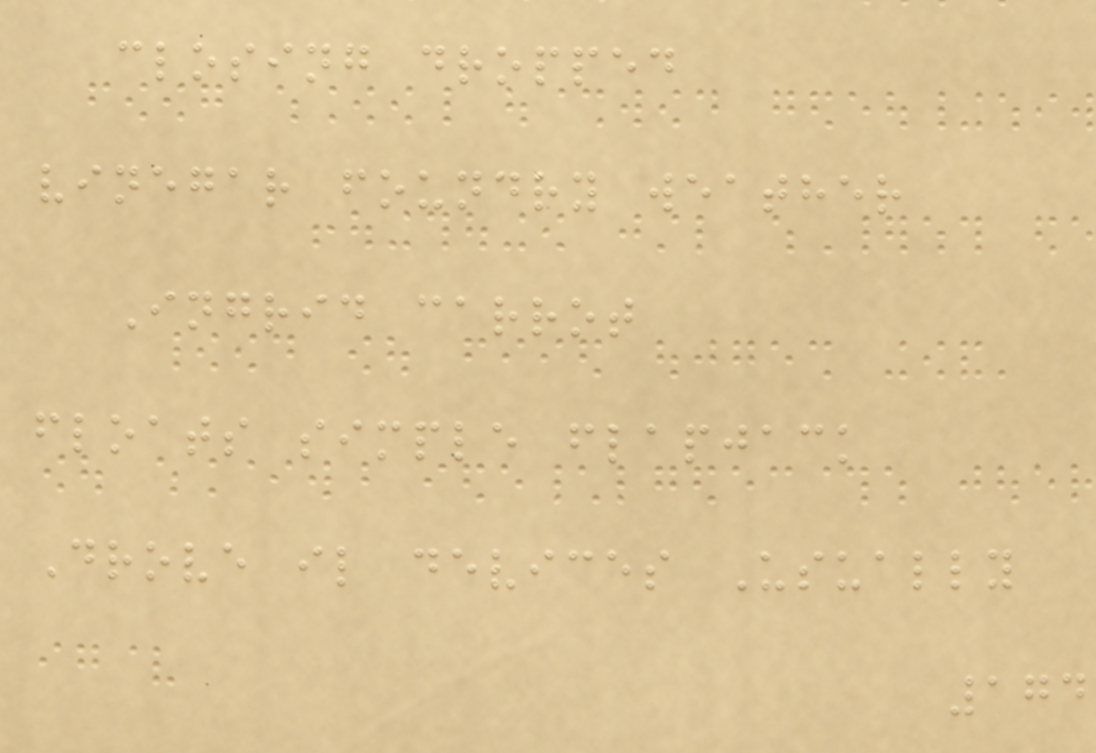closing dropped
vinegar foundry weather
Ingrid carrot
floats simple flapjack
Drove il devices Usually
174
